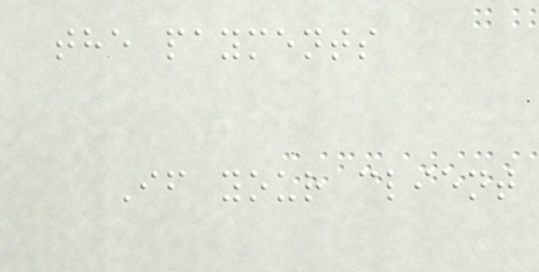the payments
If your client
